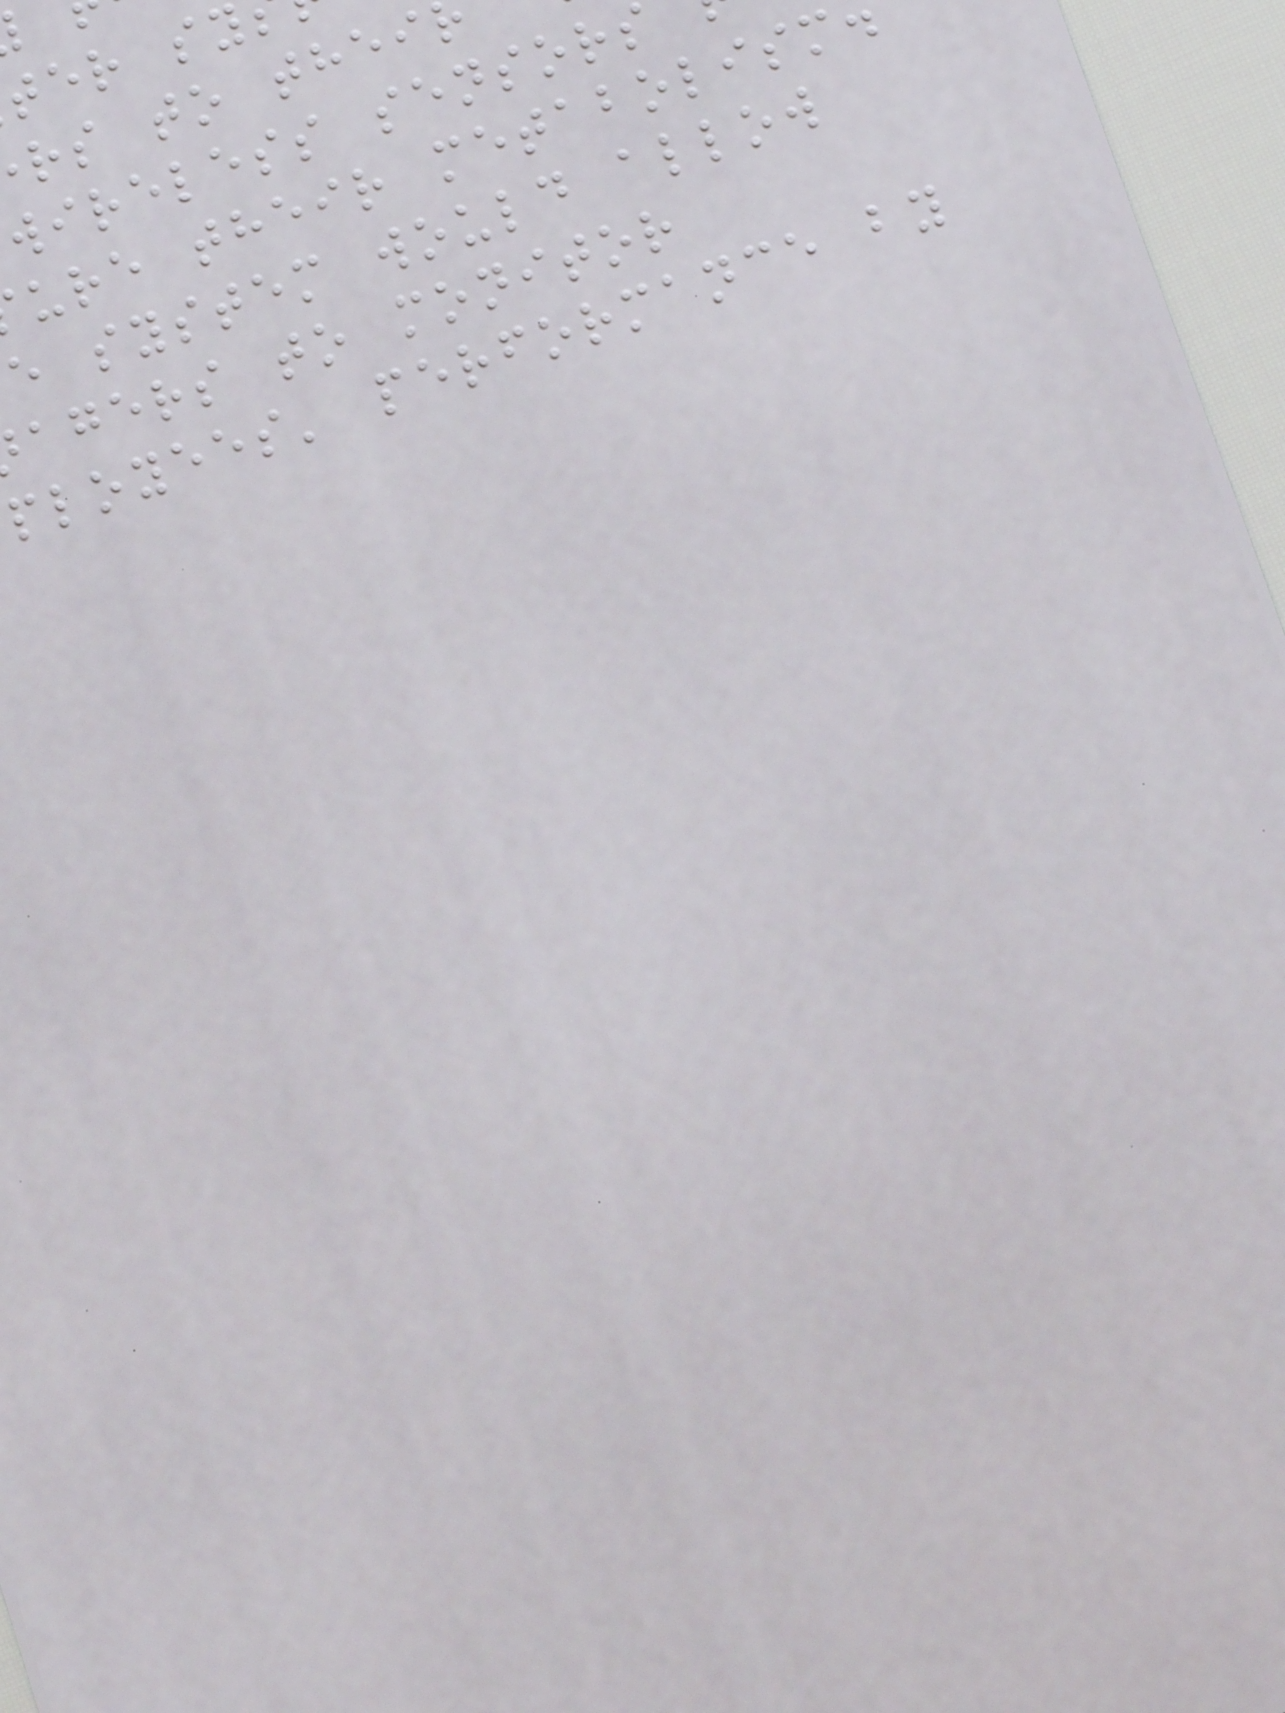rs to thei
wireless sensors
ure their metabolism
e system would allow
agers to monitor
ployees' performance by
